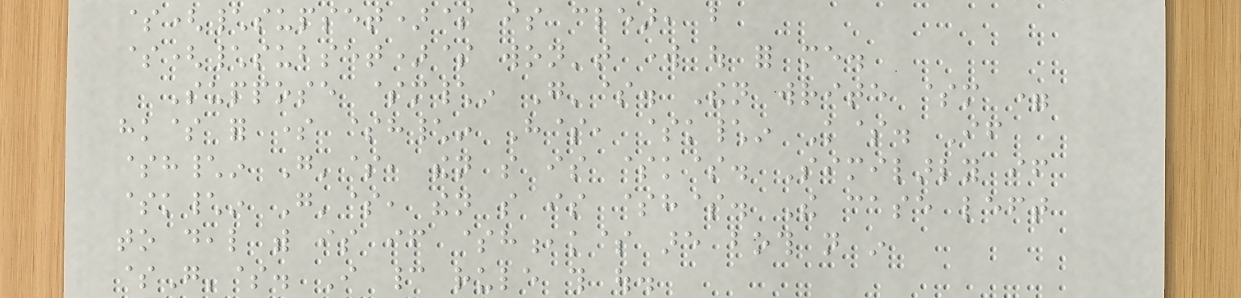$(\supset)$ is clear, but
$(\subset)$ won't work out for me.
Suppose $m\in G'$. Then write $m =
hk$ for some $h\in H$, $k\in K$. If
$h\in G'$, then so is $k$. Similarly if
$k\in G'$, then so is $h$. The case left
to deal with is if $h,k$ are both not in
$G'$. I cannot rule this out.
